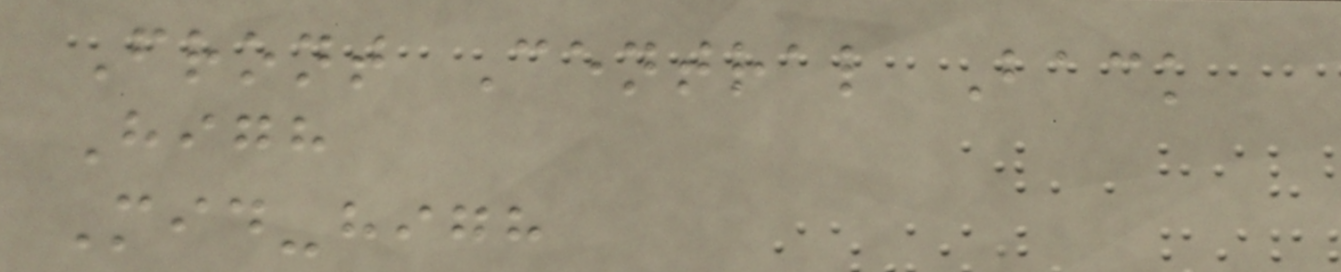Front Central Back
High
Mid-high
